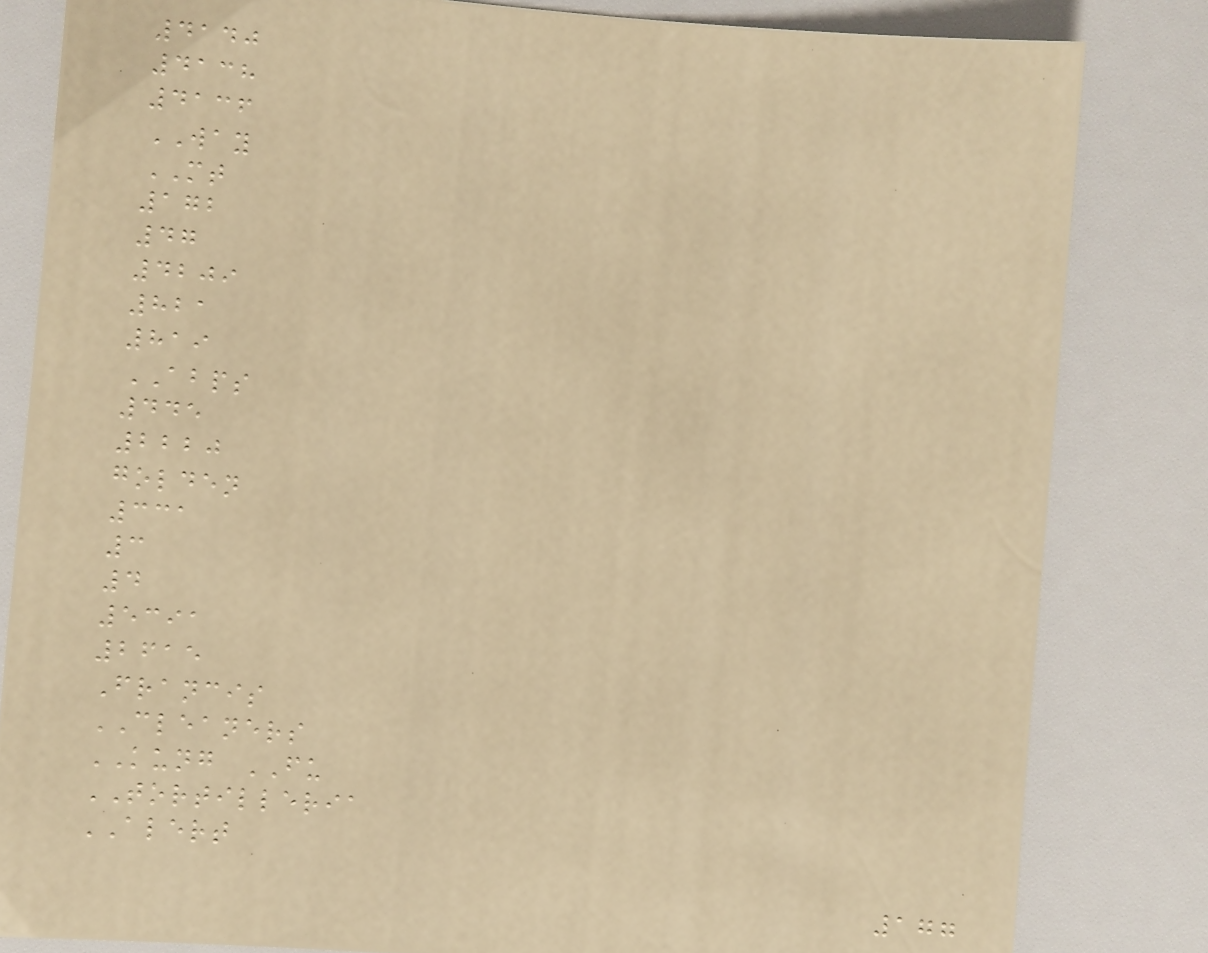4140
4138
4136
WAY
MT
172
47
4209
821
819
ABPS
445
2220
golden
331
3
4
5391
2615
Francis
CLEANERS
KUNG FU
TORTILLERIA
ALERT
177
